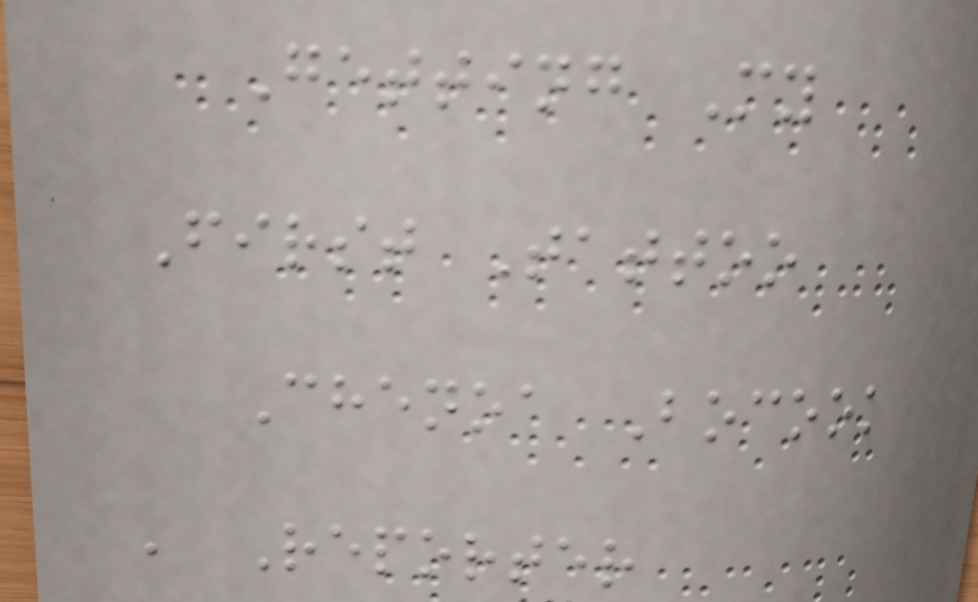Getting My
First Tattoo
Chenoa Bocook
, Reporter
